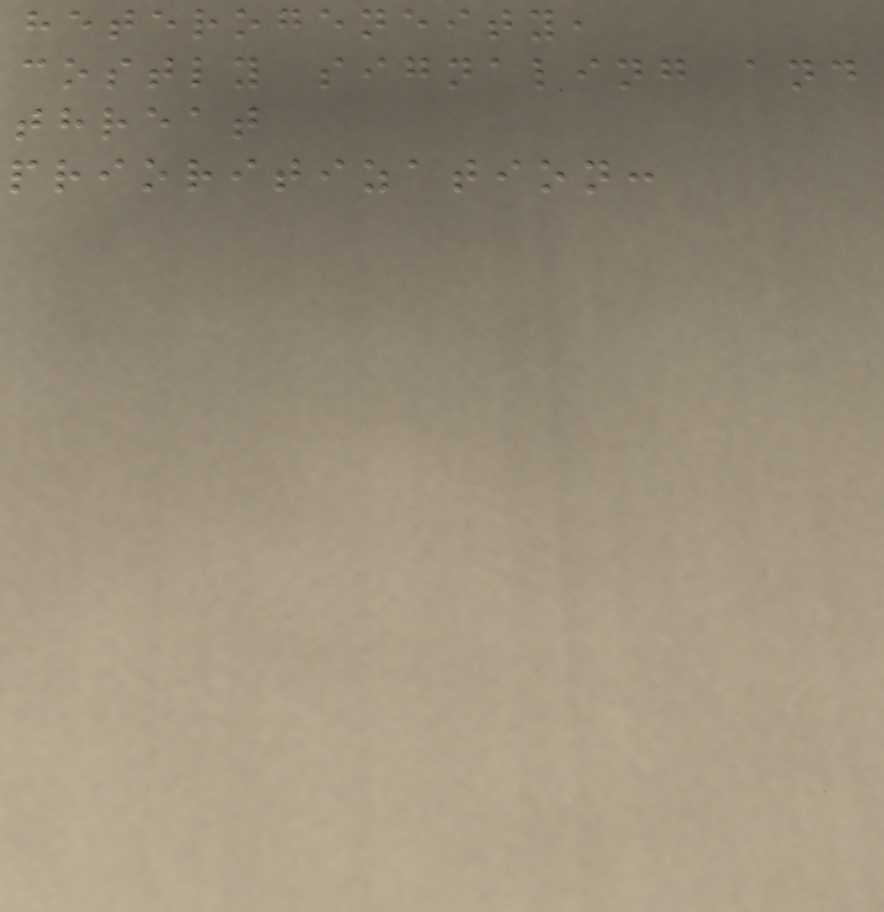heterogeneity,
costly signaling and
threat
prioritization:
